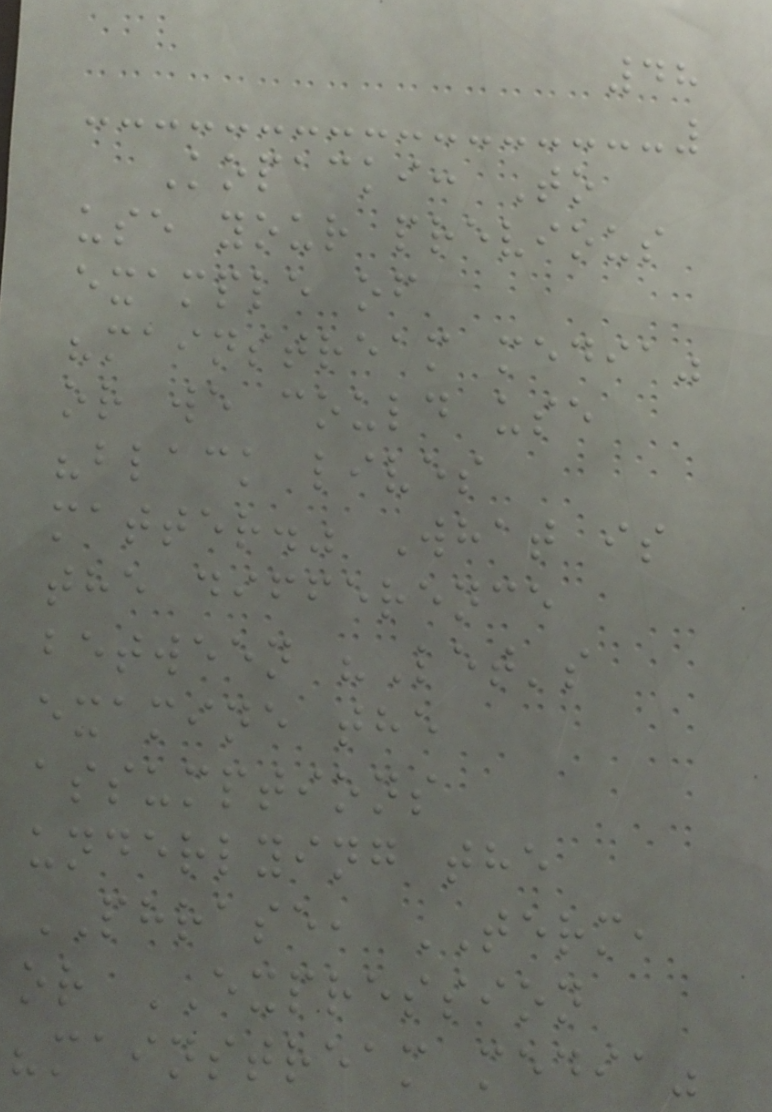48
Kopacki: To
use your previous
example of
"mainstream media"
or we could use
"black lives
matter." What is
the difference
between "Let's
examine the
assumptions
underlying the
PHRASE, TERM,
or EXPRESSION
"mainstream media"
